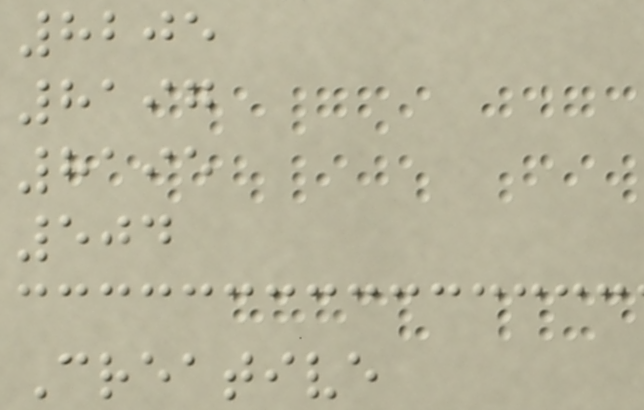8205
8197
8195
504
Creative
